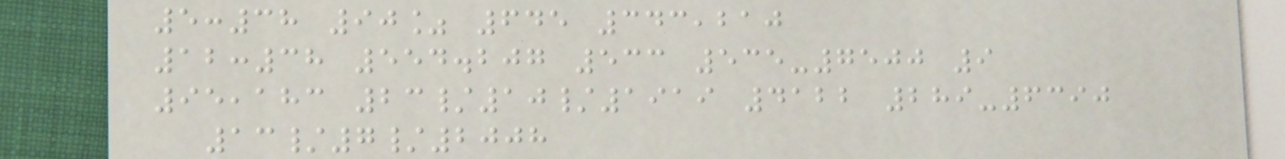5:38 90% 645 343,210
12:38 554.207 533 535-7500 9
95,183 23/10/1919 4122 289-6390
13/7/2008
